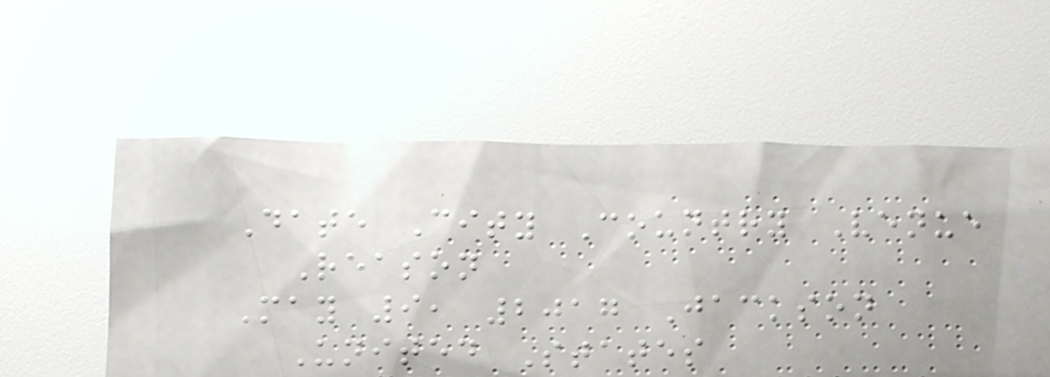Date City Country Venue
Reason
May 9, 2017 Jackson
United States
